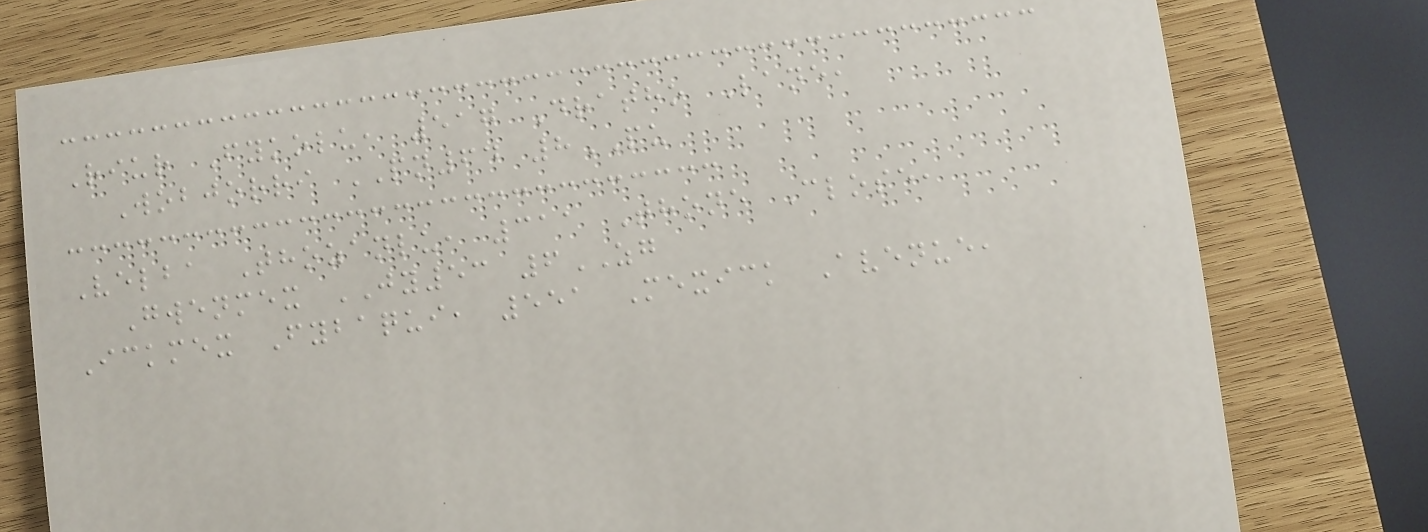Riur Fykolu, 517 Dratho Lane,
Wobjorri PN64 8PU
Velba Thozanlu, 311 Thone Close,
Gwenmex JY53 6ZG
Ickmex Fybaqui, 551 Mexick Avenue,
